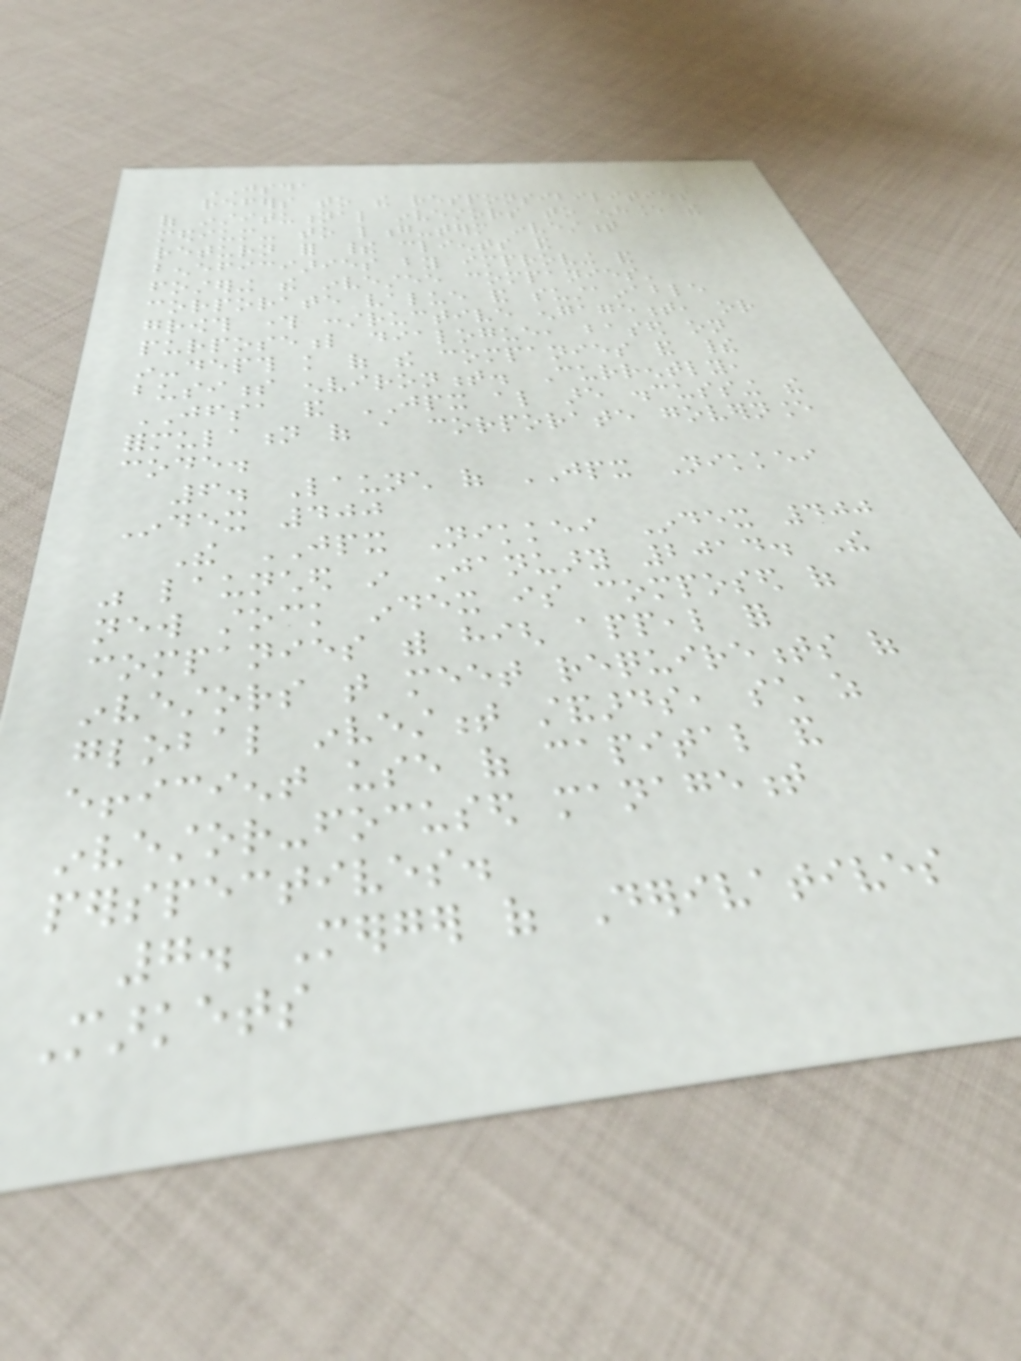JSDA
refers to the responsibilities
of institutional investors to enhance the
medium- to long-term investment
return for their clients and
beneficiaries by improving and
fostering the investee companies'
corporate value and sustainable
growth through constructive engagement, or
purposeful dialogue, based on
in-depth knowledge of the companies and their
business environment. Currently,
JFSA and JPX also are discussing the
formulation of a corporate governance
code.
6. Launch of JPX Nikkei
Index 400
The JPX Nikkei Index 400
was launched in January 2014. The
new stock index is composed of
companies with high appeal for
investors that meet requirements of
global investment standards, such as
efficient use of capital and
investor-focused management
perspectives.
7. Merger of Derivatives
Markets
